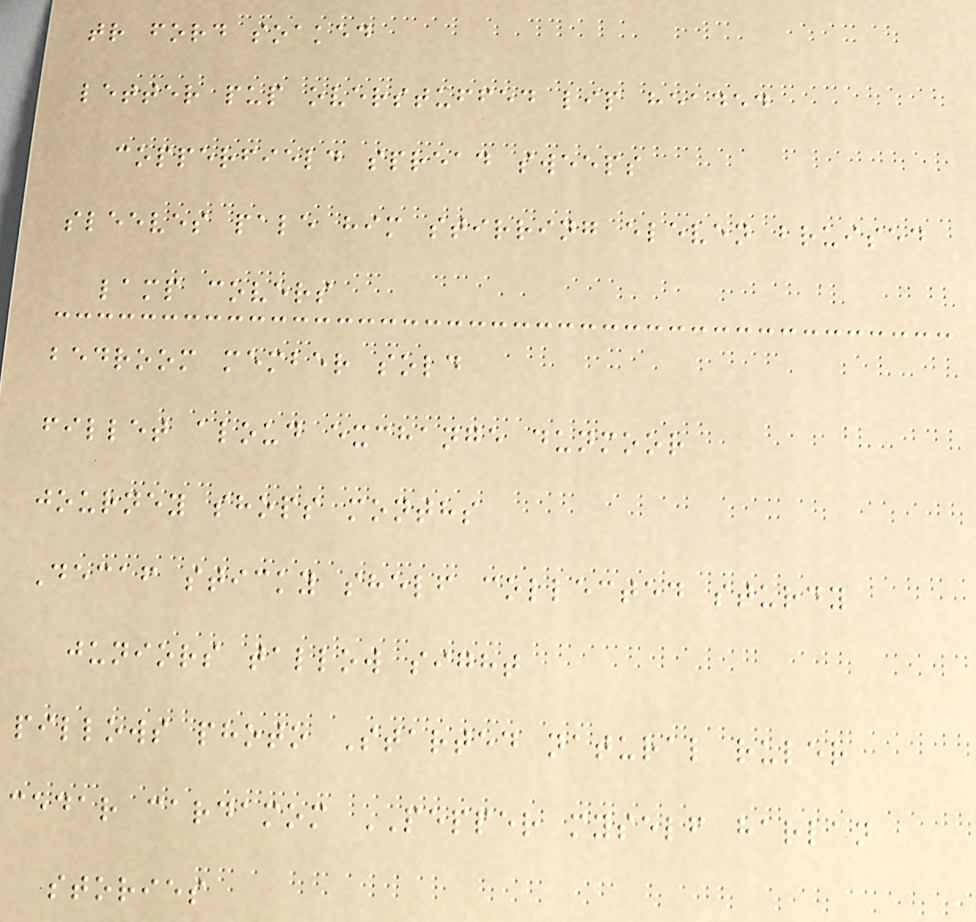tr ford soaked
letter pup overstuffed lip headed
copperfield spread sweeps
sleeves pale him stirring eleven bruised
lamp covers
bedroom member sold
fillet aloud exchange dunmoor
journey shops months
Decaf sticky shelf collected sturdy
juniors tallow sight
pillows photo Started natural ruler
cedar cardamom PEPPER myself harlan
stories
